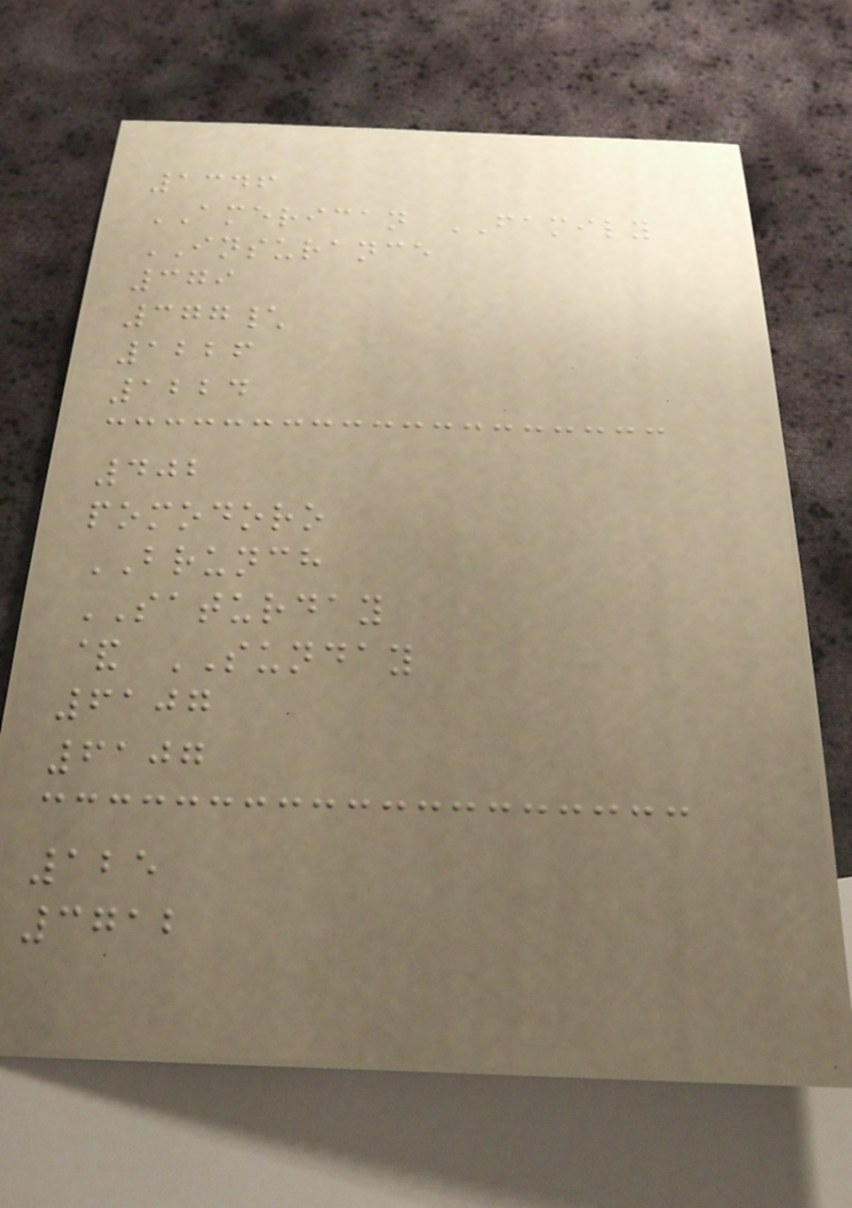1346
AMERICAN FAMILY
INSURANCE
379
377\
1226
1224
402
pomodoro
BRUNCH
SATURDAY
& SUNDAY
6107
6107
125
3712
